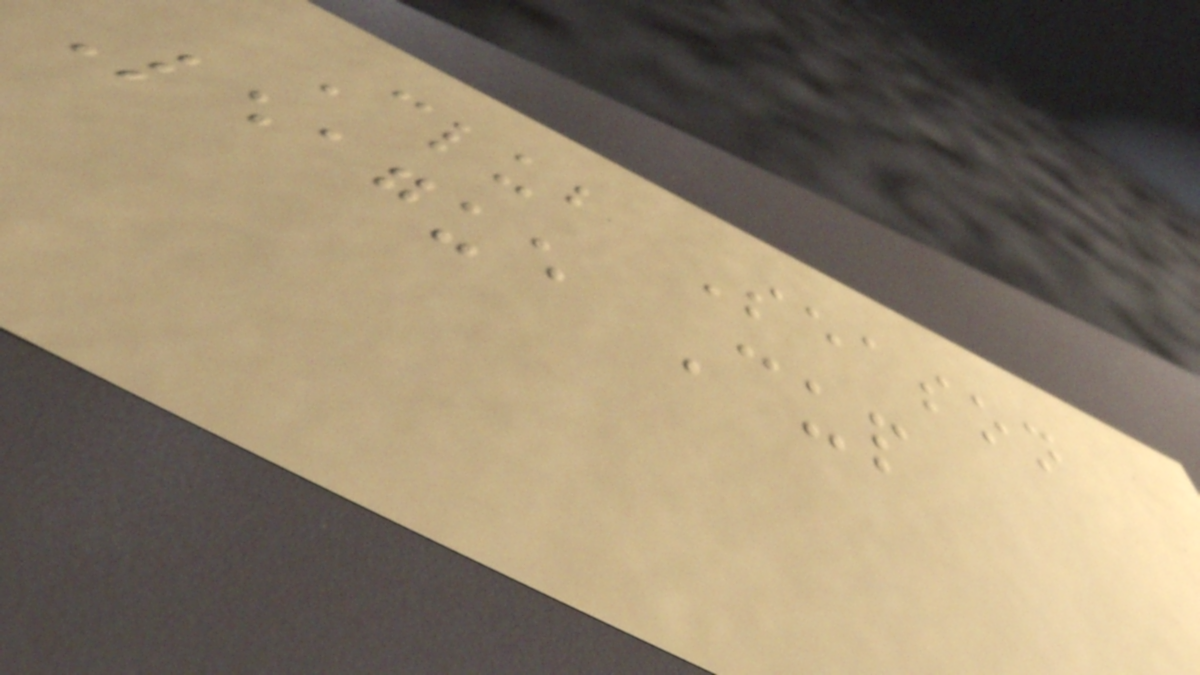Club Season
League Cup
